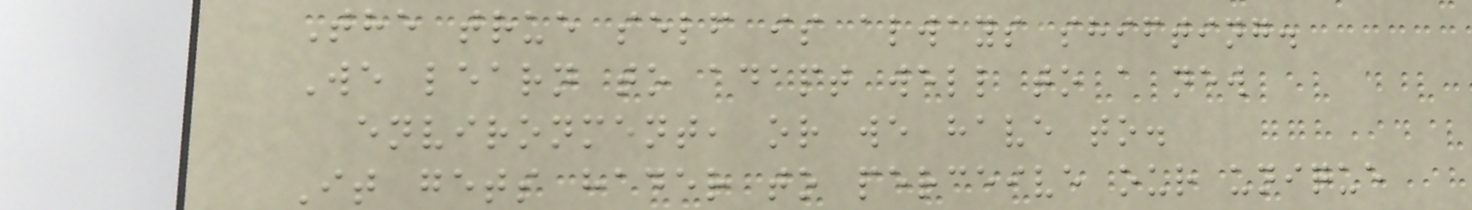The true self is always shifting.
We learn to adapt well to a new
environment, or we have to.
It gets hader to perceive our unique
